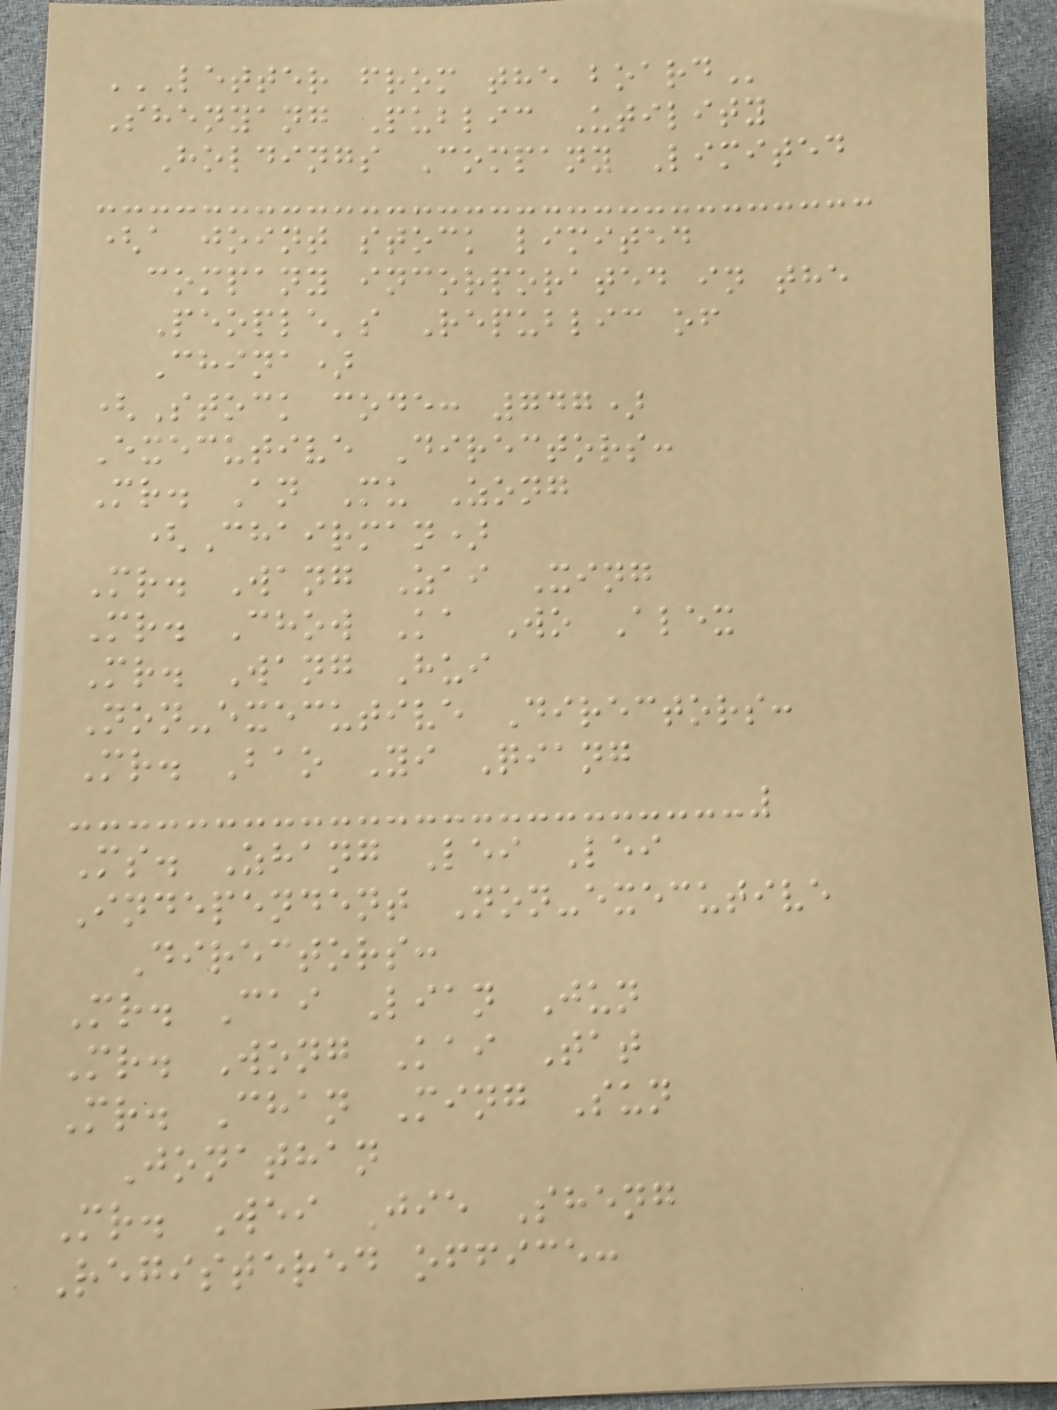LETTER FROM THE BOARD
Shenyang Public Utility
Holdings Company Limited
(a joint stock limited
company incorporated in the
People's Republic of
China)
(Stock code: 747)
Executive Directors:
Mr. An Mu Zong
(Chairman)
Mr. Wang Zai Xing
Mr. Chow Ka Wo Alex
Mr. Wang Hui
Non-executive Directors:
Mr. Bao Yi Qiang
Ms. Zhang Lei Lei
Independent Non-executive
Directors:
Mr. Cai Lian Jun
Mr. Wong Kai Tat
Mr. Chan Ming Sun
Jonathan
Mr. Wei Jie Sheng
Registered office:
